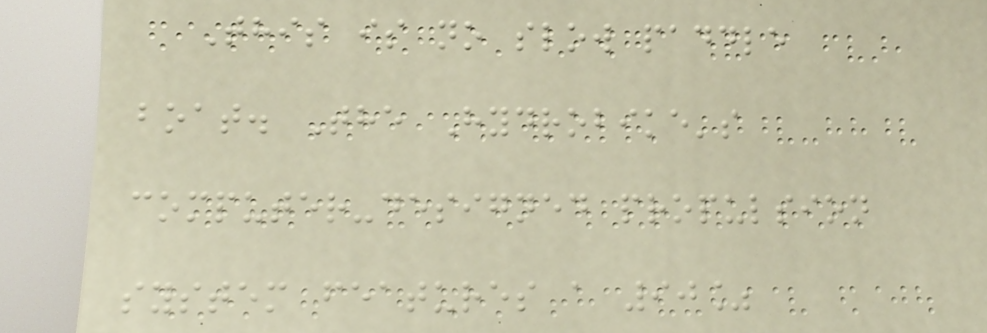This is no slow paddle
boat. The Hydrobike's
computer-designed propulsion
system features a 90%
